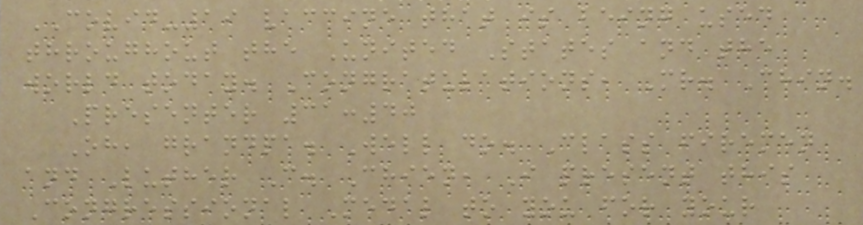COVID-19 vaccine that is being used
throughout the United States and the
world today. Congratulations, Mr. Chin.
Presenter 31:40
Oh, grandpa. Well do. Class firemen
and Luther C. Chien, I present this
Congressional Medal to you for your
